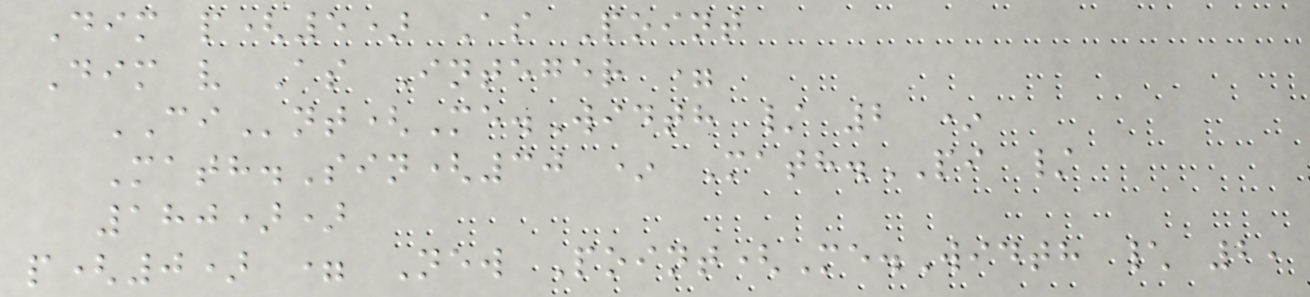Dim p(5) As Point
Dim v As Integer =
CInt(Me.Width / 2 *
Math.Sin(30 * Math.PI /
180))
p(0) = New Point(Me.Width \ 2,
